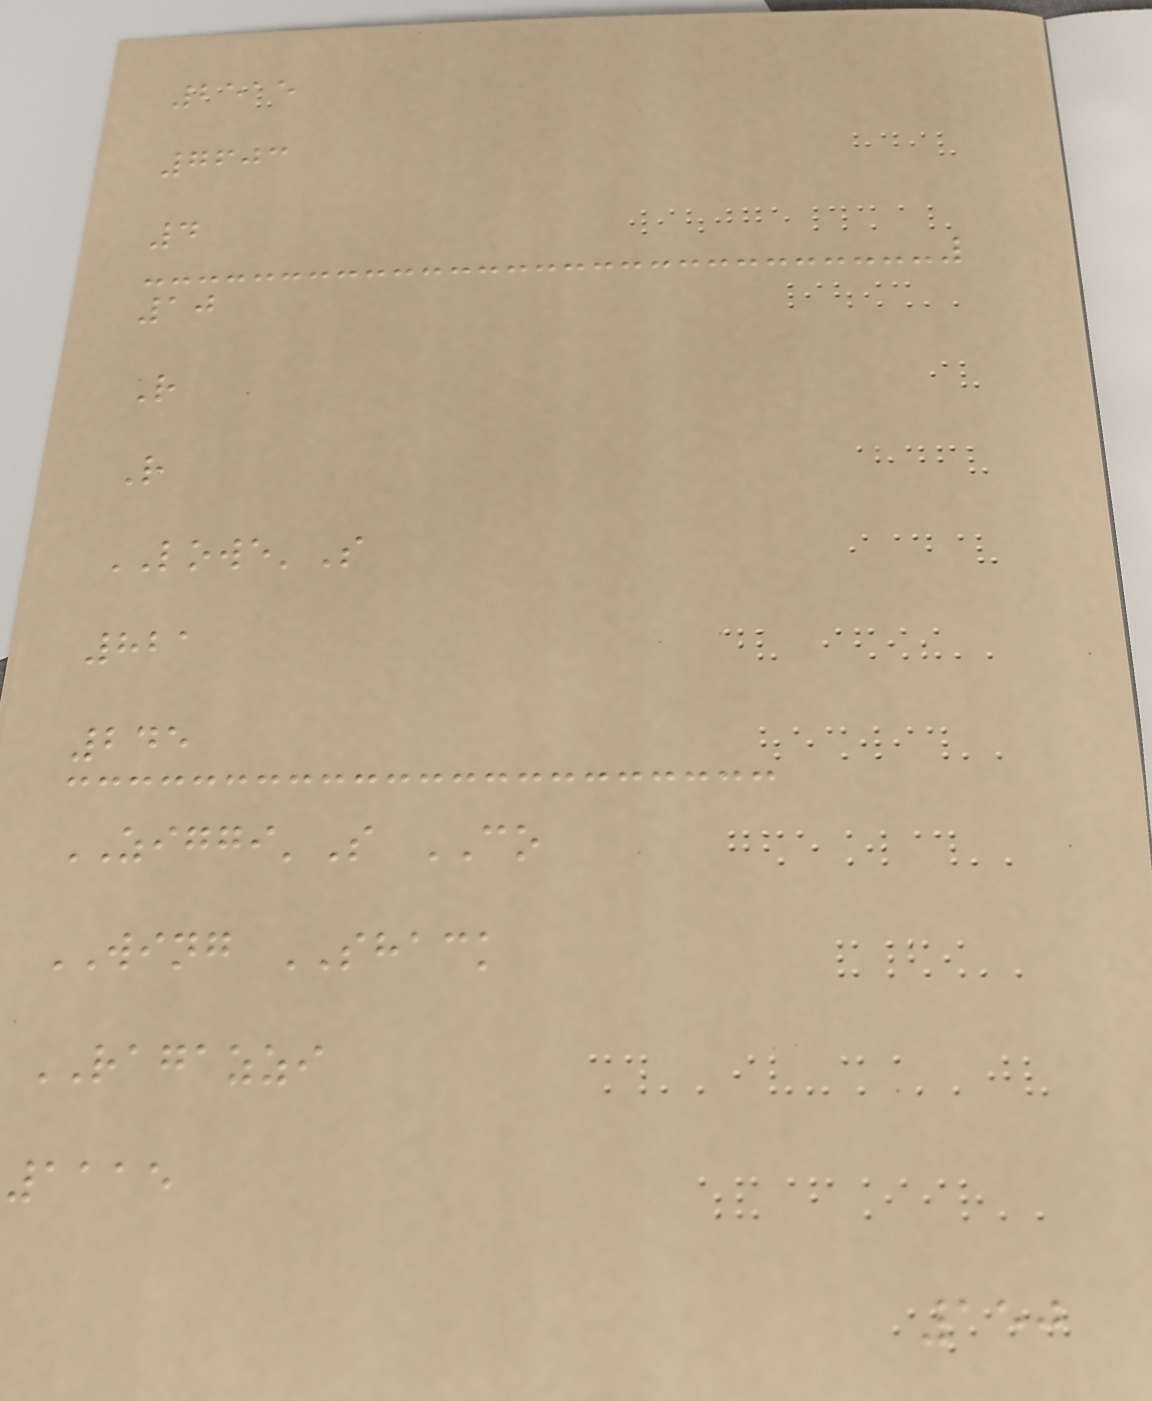2515
7603
4
10
R
R
LOWE'S
821
245
ZIGGI'S CO
WING SHACK
RAGAZZI
1115
150
